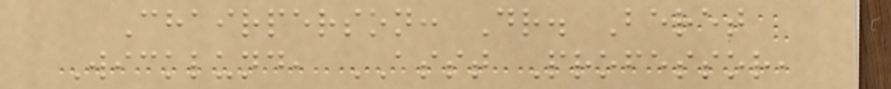Chairperson: Dr. Beret
Wicklund, ASST Professor,
